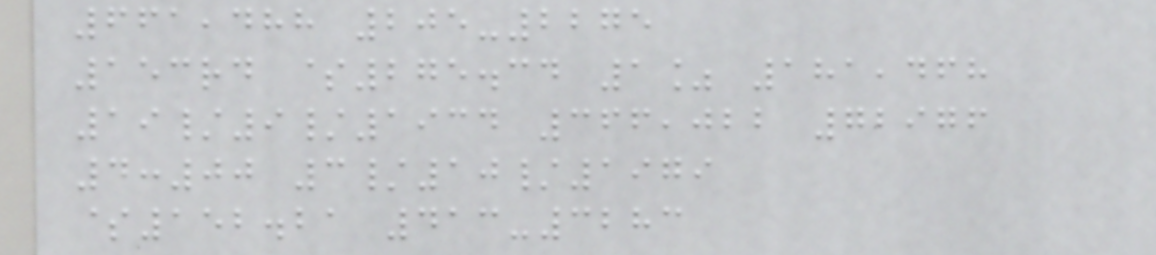661,488 205-2275
153rd $275.34 1% 181,468
19/9/1934 366,022 72976
4:00 3/10/1979
$152.21 413-3283
